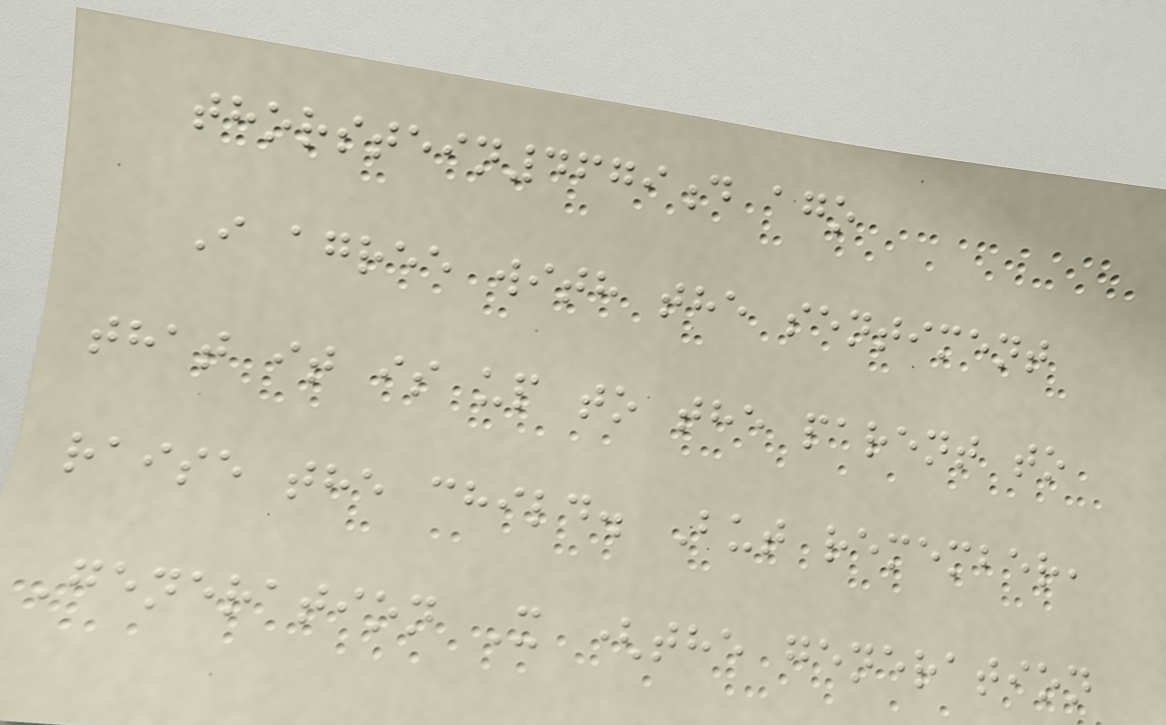thorstein4679d ago
I agree with the sentiment
that it is up to the parent to
raise the child. But remember,
Generation X (the generation
